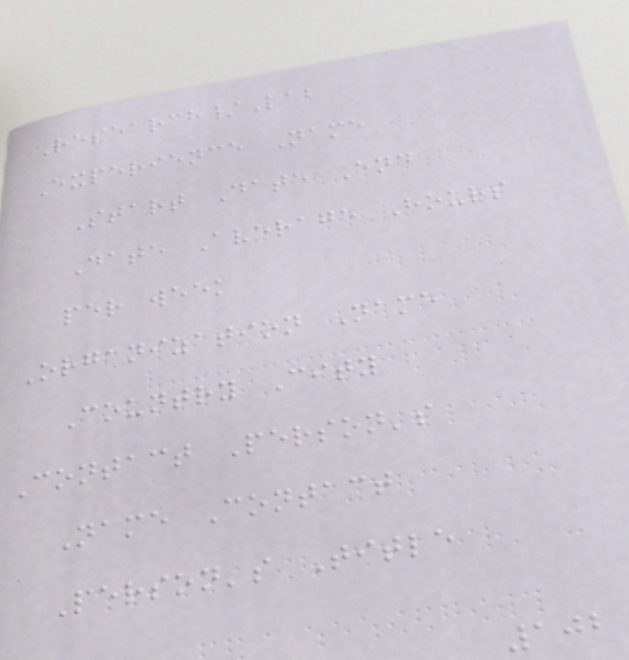Research/Lab
Experience Name
Start Date End
Date Average Hours
per week
Organization Name
Country City
Contact Person's
Name Contact
Person's Title
102
